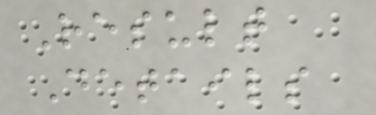Result
Details
